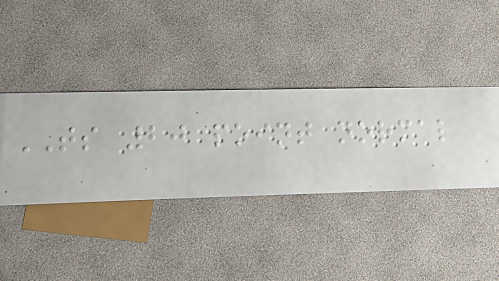TS 20 point normal
